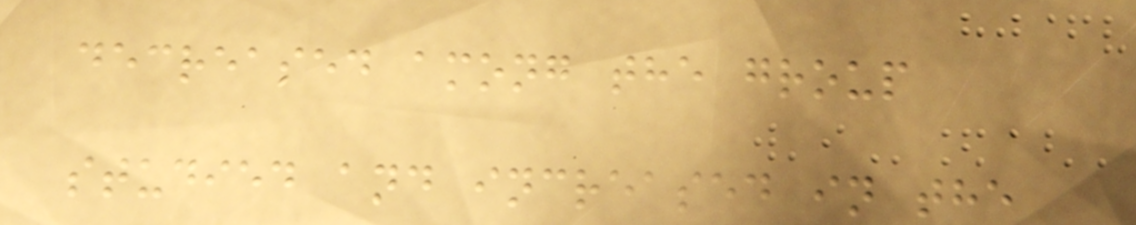decreased among the group
studied and increased in the
